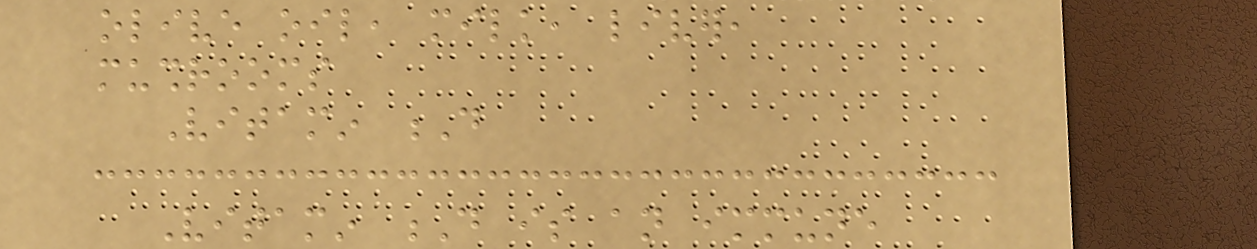olive oil, milk, liver,
mushrooms
Vitamin D
Vitamin D is an immune
